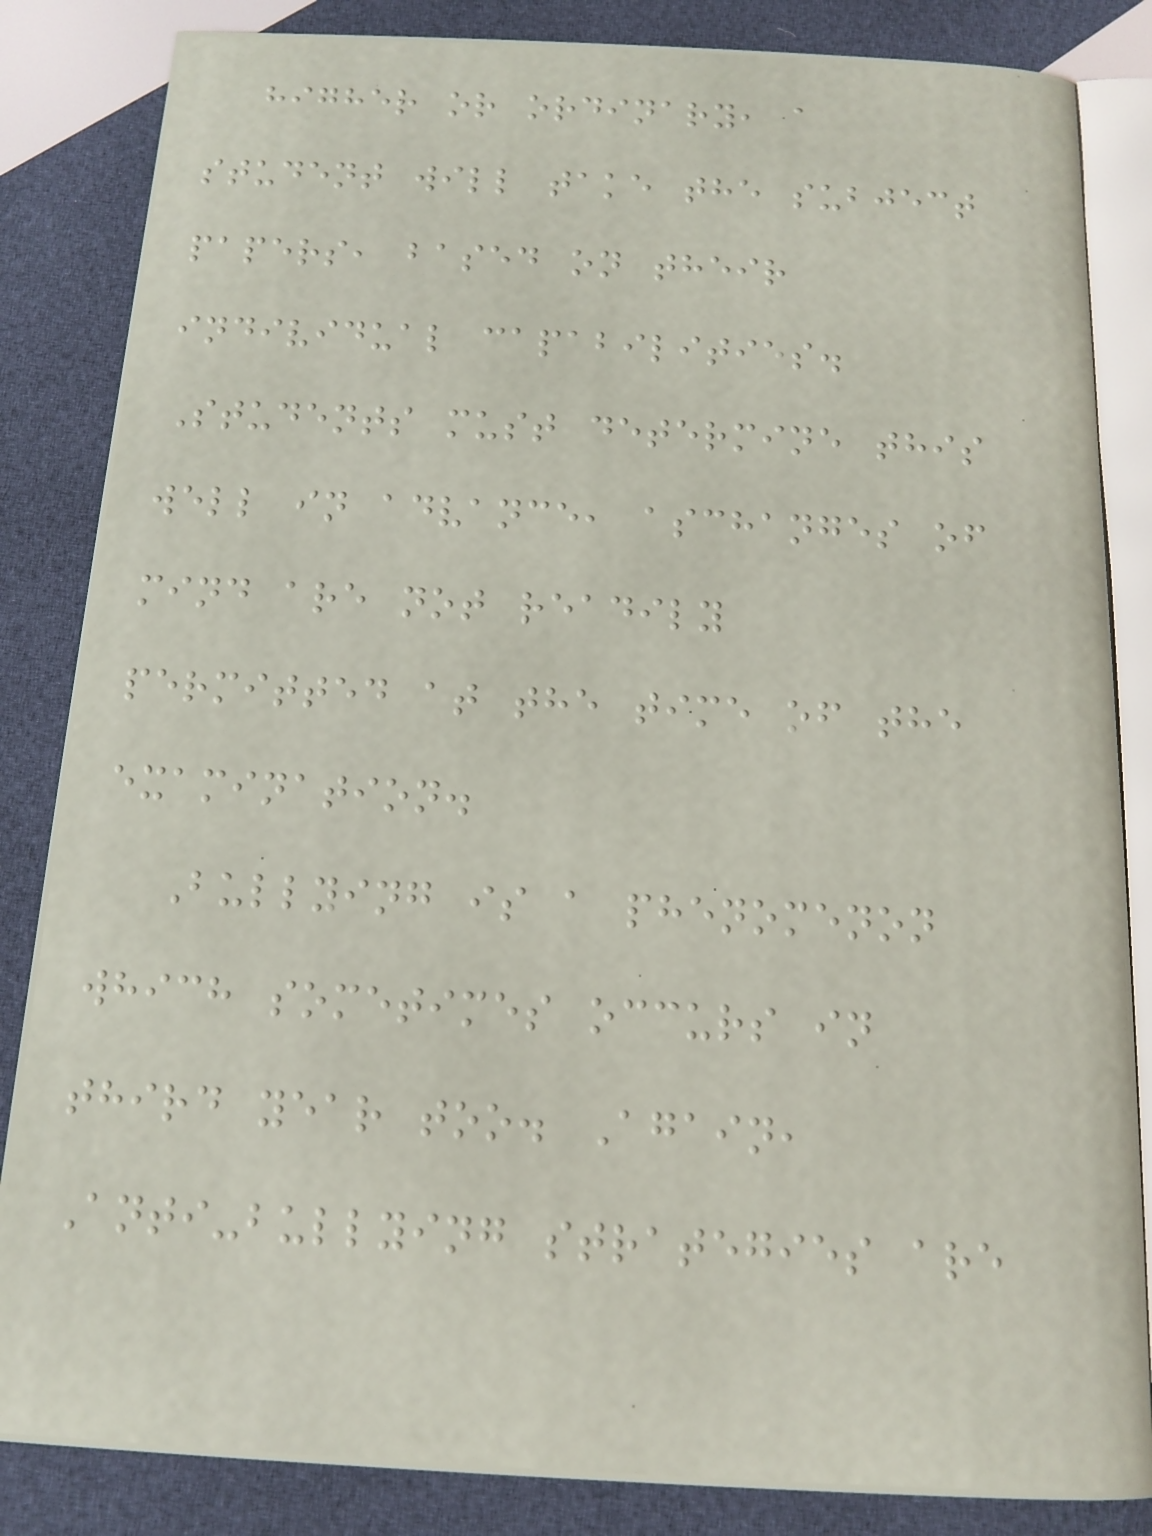higher or ordinary, a
student will take the subject
papers, based on their
individual capabilities.
Students must determine this
well in advance, aschanges of
mind are not readily
permitted at the time of the
examination.
Bullying is a phenomenon
which sometimes occurs in
third year too. Again,
Anti-bullying strategies are
